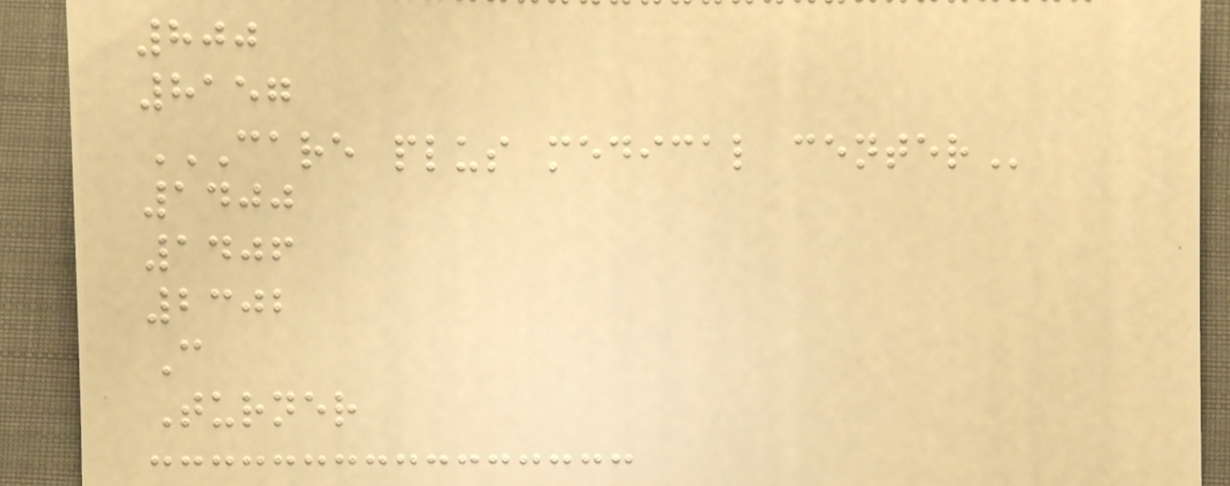800
8157
CARE PLUS MEDICAL CENTER
1400
1406
2302
C
Turner
